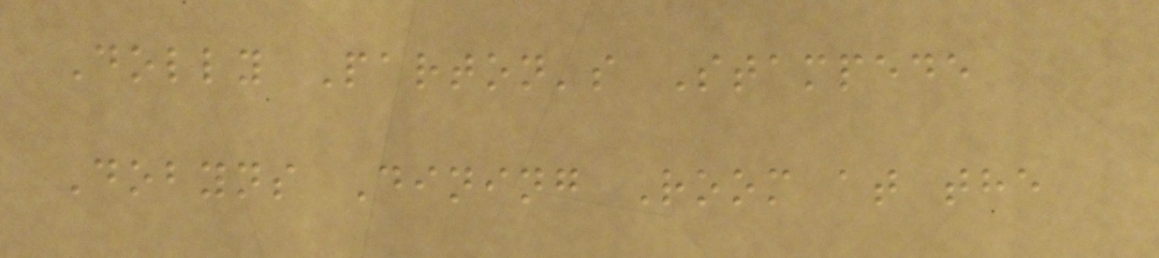Dolly Parton's Stampede
Dobyns Dining Room at the
